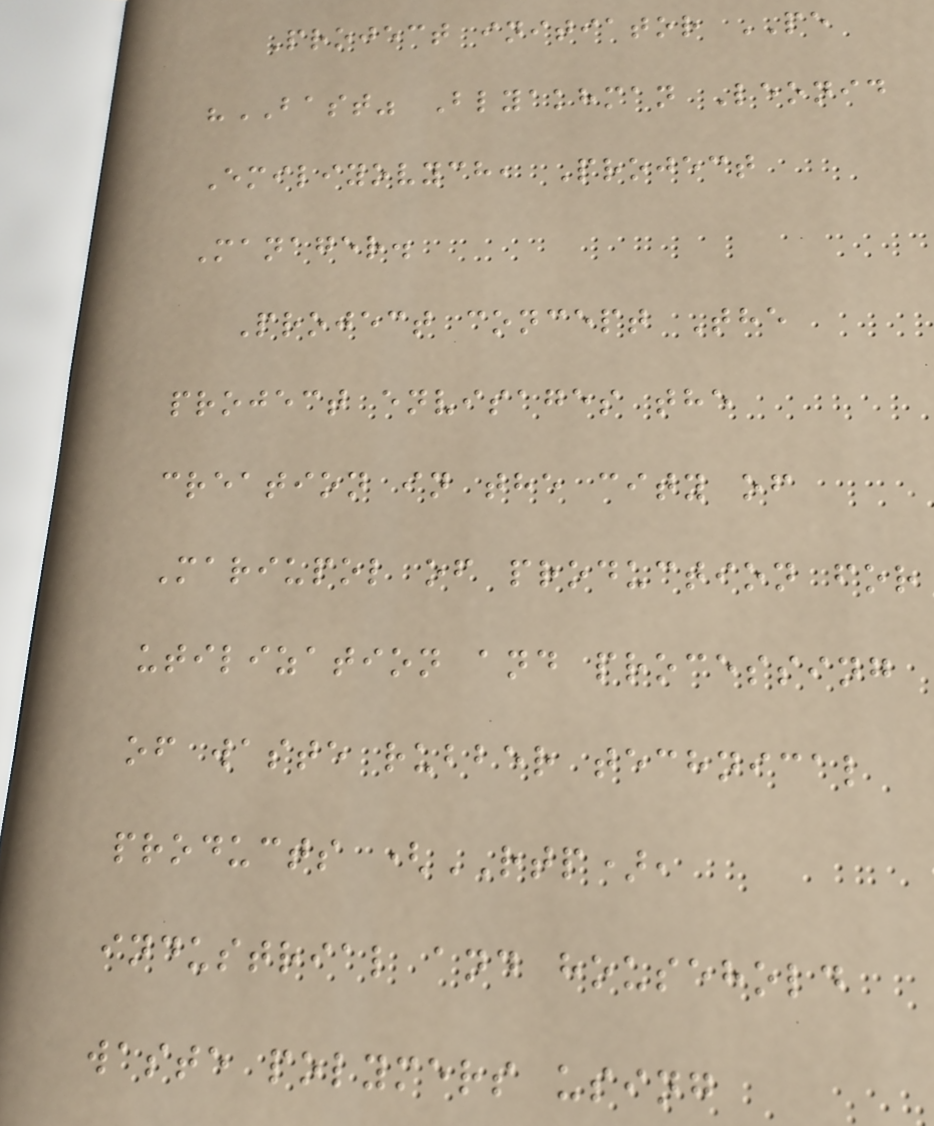Project initiator PE
"BAST" Blyakhman Leonid
Emiliyovych, Project
Manager.
Project concept The
project envisages the
creation in the city of
Mariupol of production for
utilization and processing
of waste rubber technical
products (RTP),
industrial and household
waste polymers using
